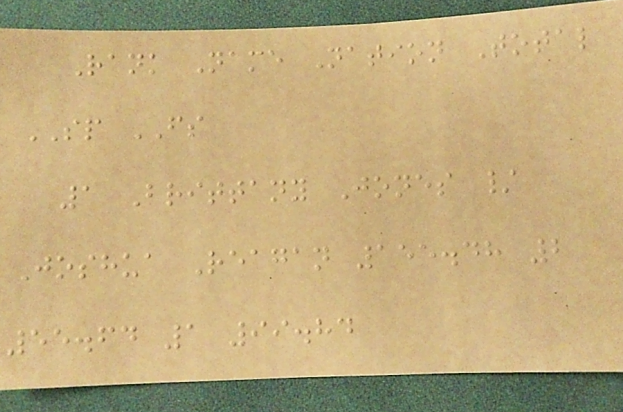Rank Name Nation Total
SP FS
1 Brittany Jones /
Joshua Reagan 155.48 2
55.64 1 99.84
